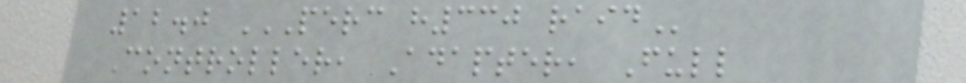12.0 PERC H330 RAID
Controller, Adapter, Full
